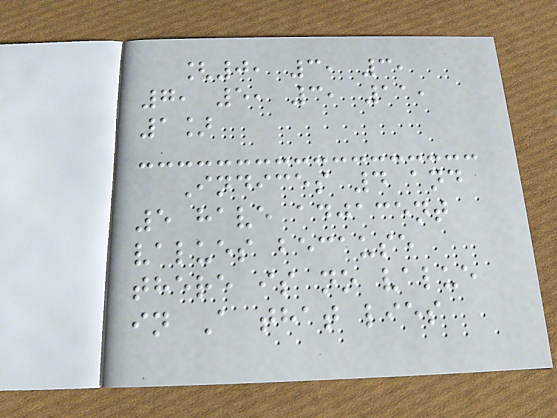[0, 3, 3,
7, 5, 3, 11,
1]
Indices 4 and
5 have adjacent
values because
there is no value
in A that lies
